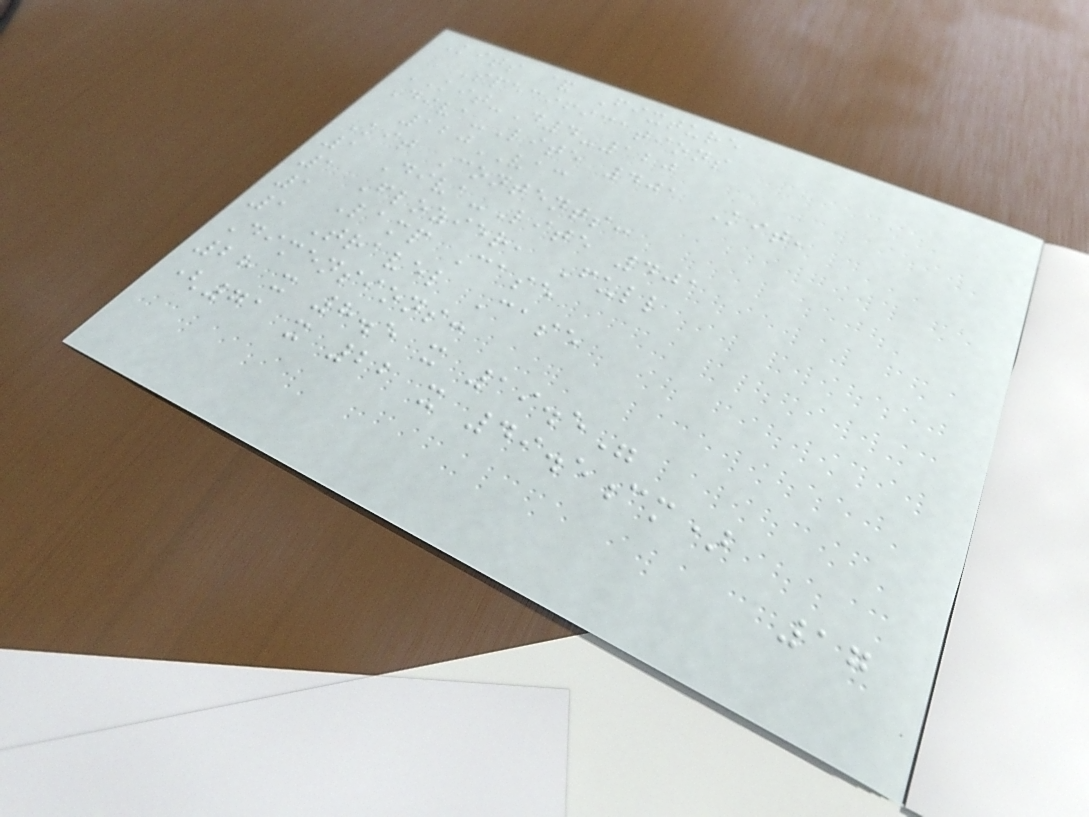Kits & Fixture
Specifications
KIT-D4-120
Diva-Lite 401 Kit,
120VAC
Kit Contents:
1 Diva-Lite 401
1 Flozier, Full
1 Lamp Case
1 Travel Case
Dimensions:
28 x 8.5 x 19.5"
(71 x 22 x 49.5cm)
17
